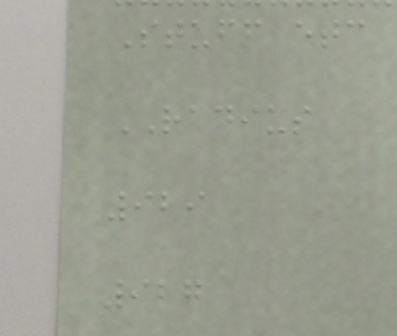Stuff etc
RADIUS
929
927
